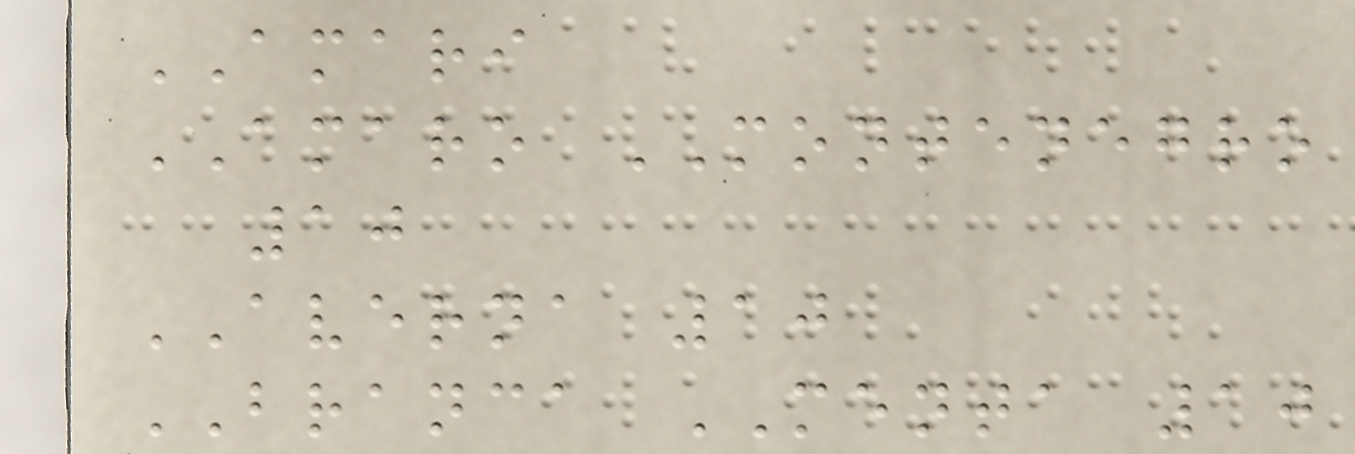AMARI
AMARO MONTENEGRO
10
AVERNA 10
BRANCA MENTA 10
